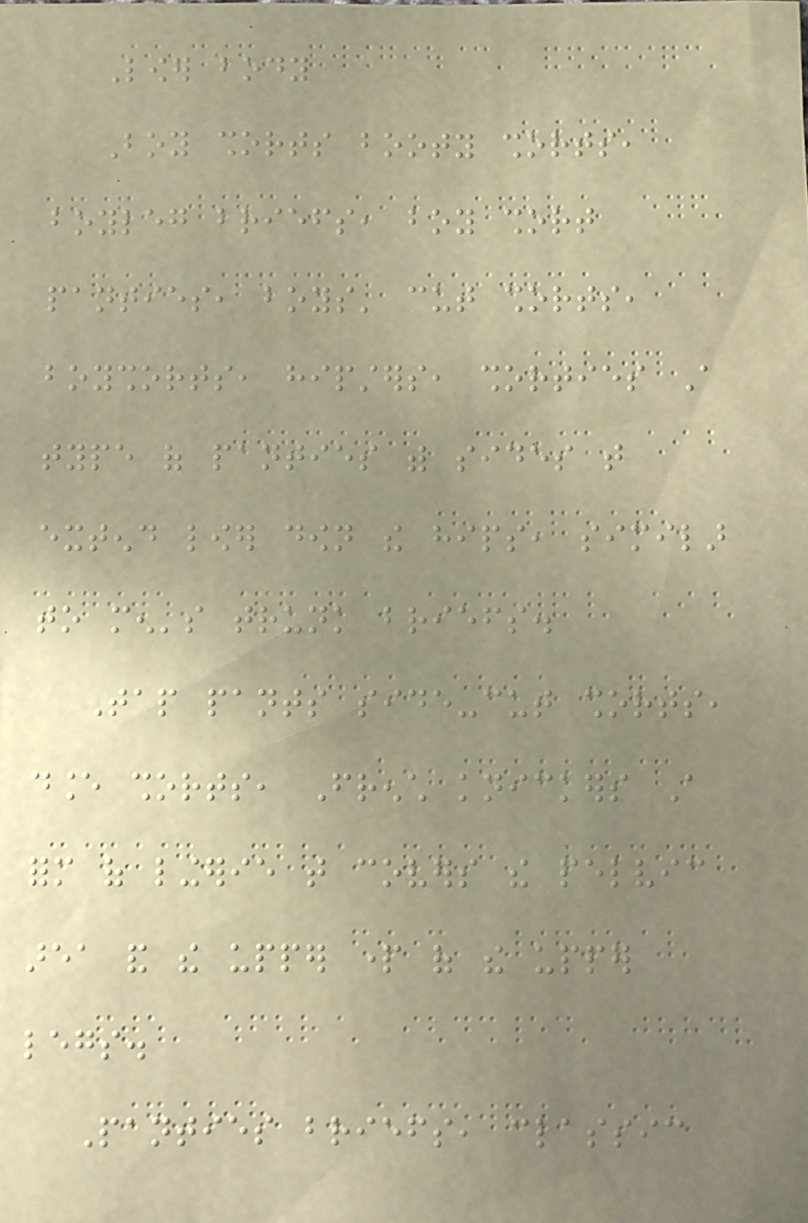Lower body
Boy shorts booty shorts,
boyleg briefs, boy short
panties, boys' cut shorts,
boyshorts, hipsters, shorties A
type of panties with sides that
extend lower down the hips, similar
to men's trunk briefs.
Tap pants side-cut shorts,
dance shorts, French knickers A
form of lingerie that covers the pelvic
area and the upper part of the upper
legs.
Panties briefs, classic
